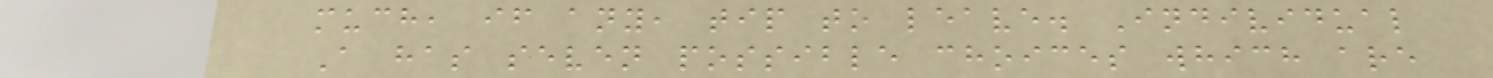much, if any, tip to leave. Individual
A has seven possible choices which are
